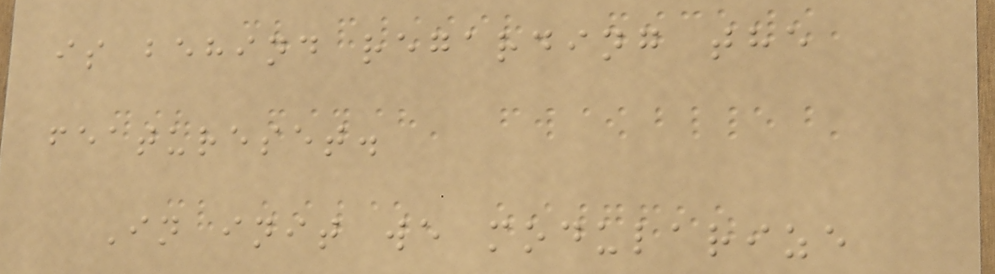is behind regarding the
featureset.
In init we modularize
